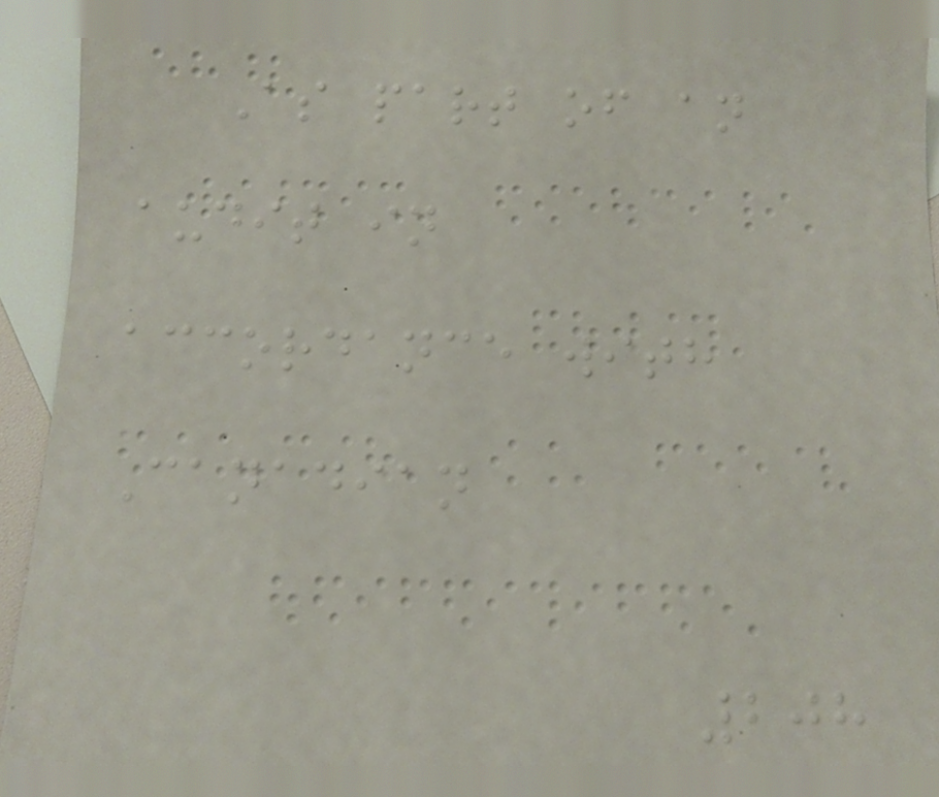As part of an
audit in
accordance with
Canadian
208
